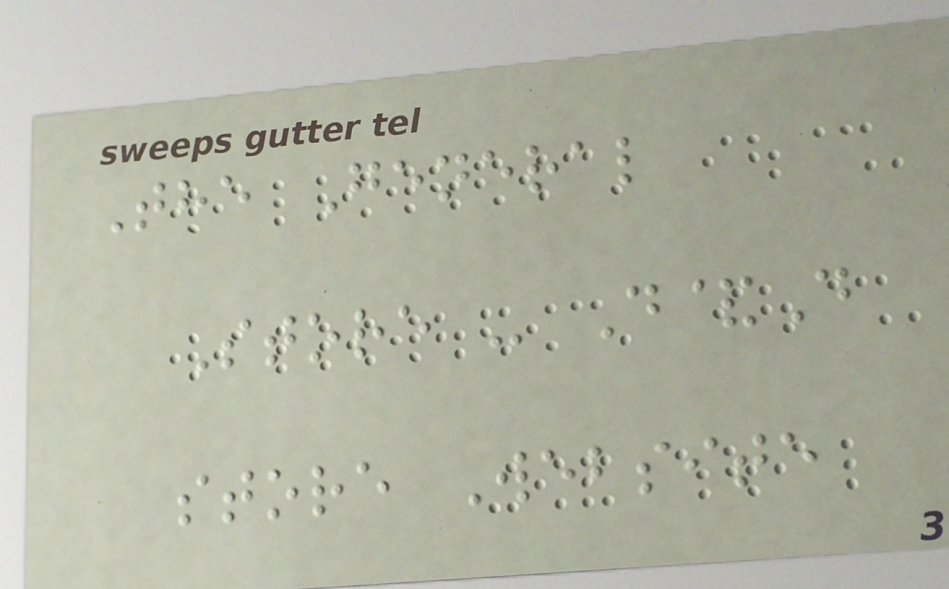The General
Store - D&D
store Website
